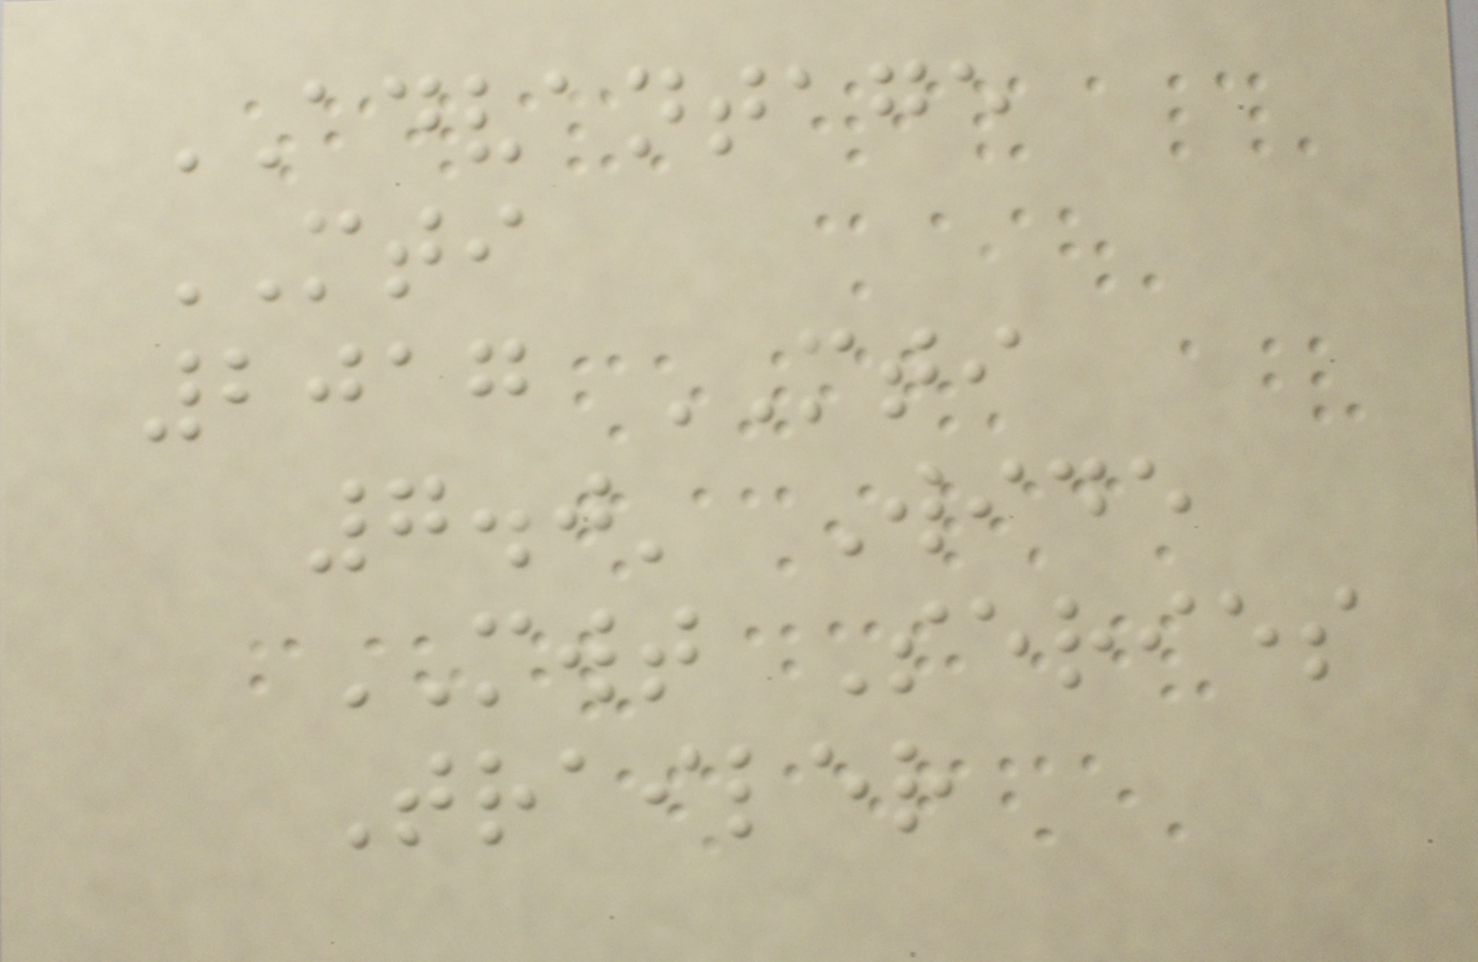ADVANTAGE
MTI
2017 MTI
7.0' Wide
MWT Series
Trailer
